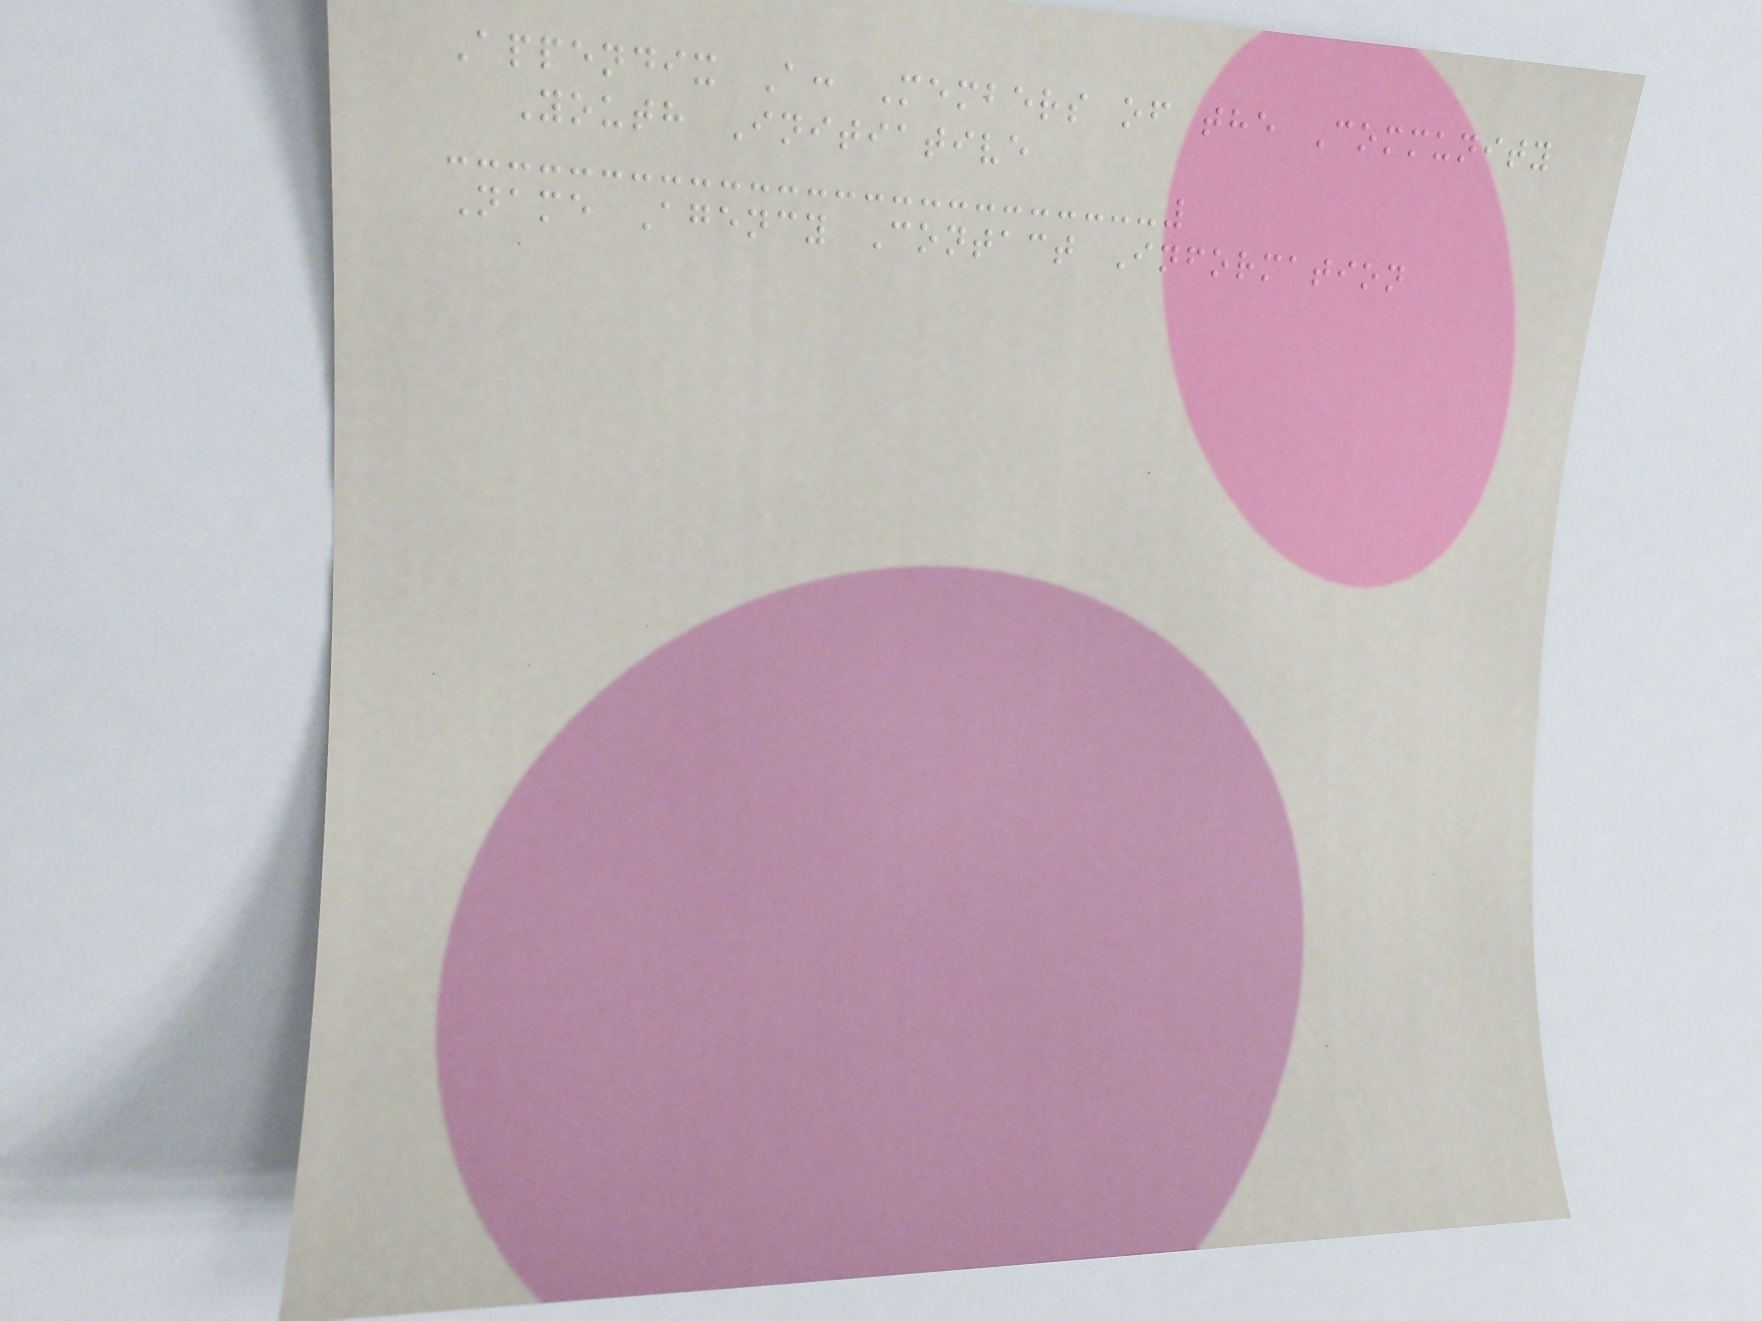Appendix A: Members of the Community
Youth Initiative
Name Agency Contact Information
